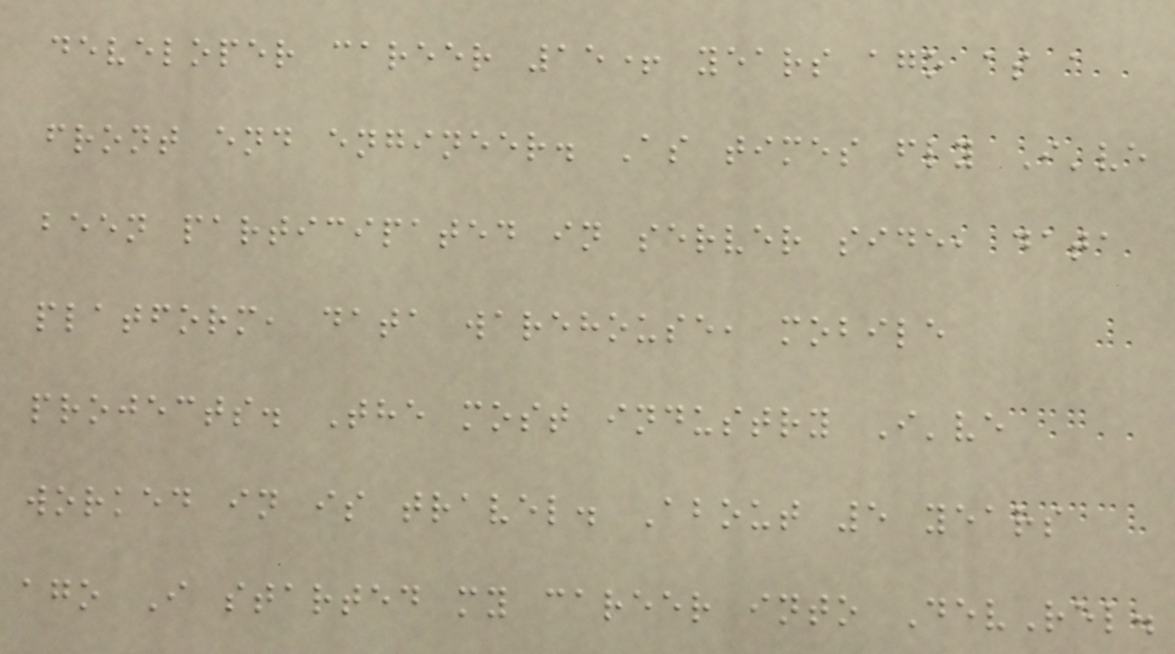developer career 15+ years ago as a
front end engineer. As times fly I've
been participated in server side, data
platform, data warehouse, mobile
projects. The most industry I've
worked in is travel. About 5 years
ago I started my career into DevRel.
